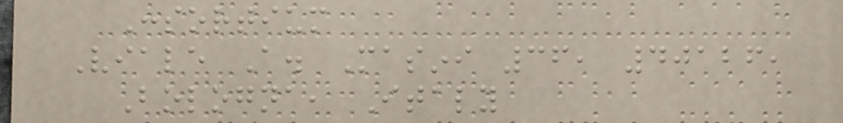Consortium
Viale A. Masini 36, 40126,
Bologna, Italy
